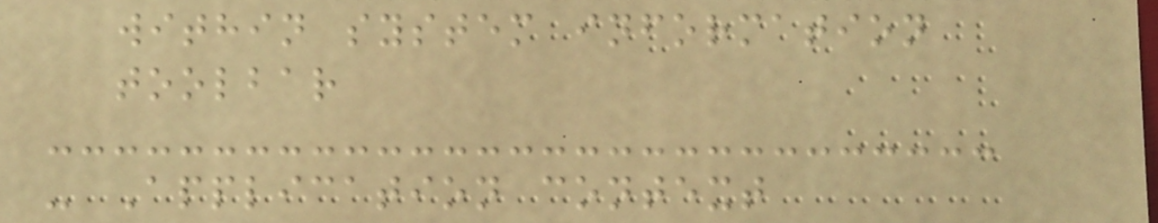within system information
toolbar
- Application context
